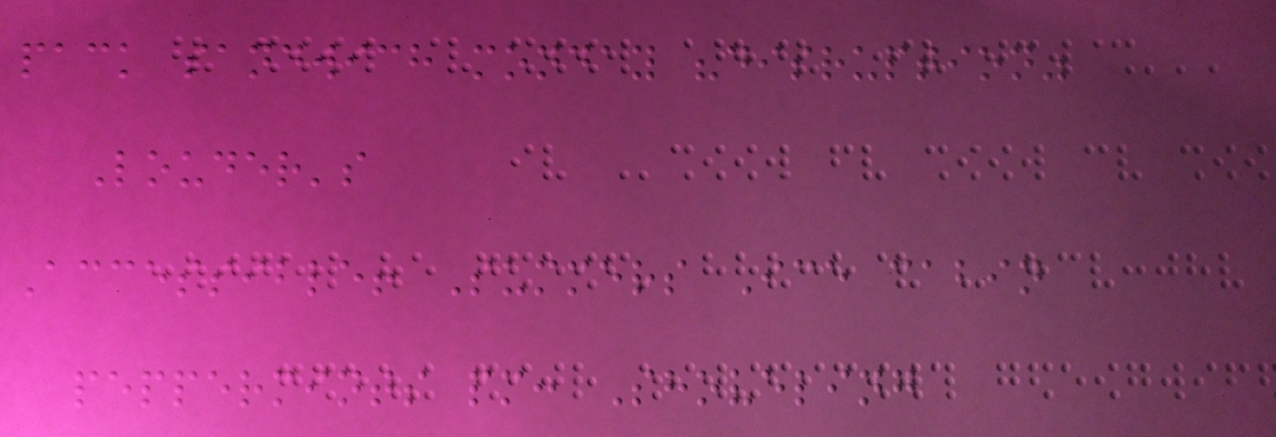pack sandwich monday "disruption"
Louder's
Accessible! Summers Ice cabin
peppermints pm: Shoveling
